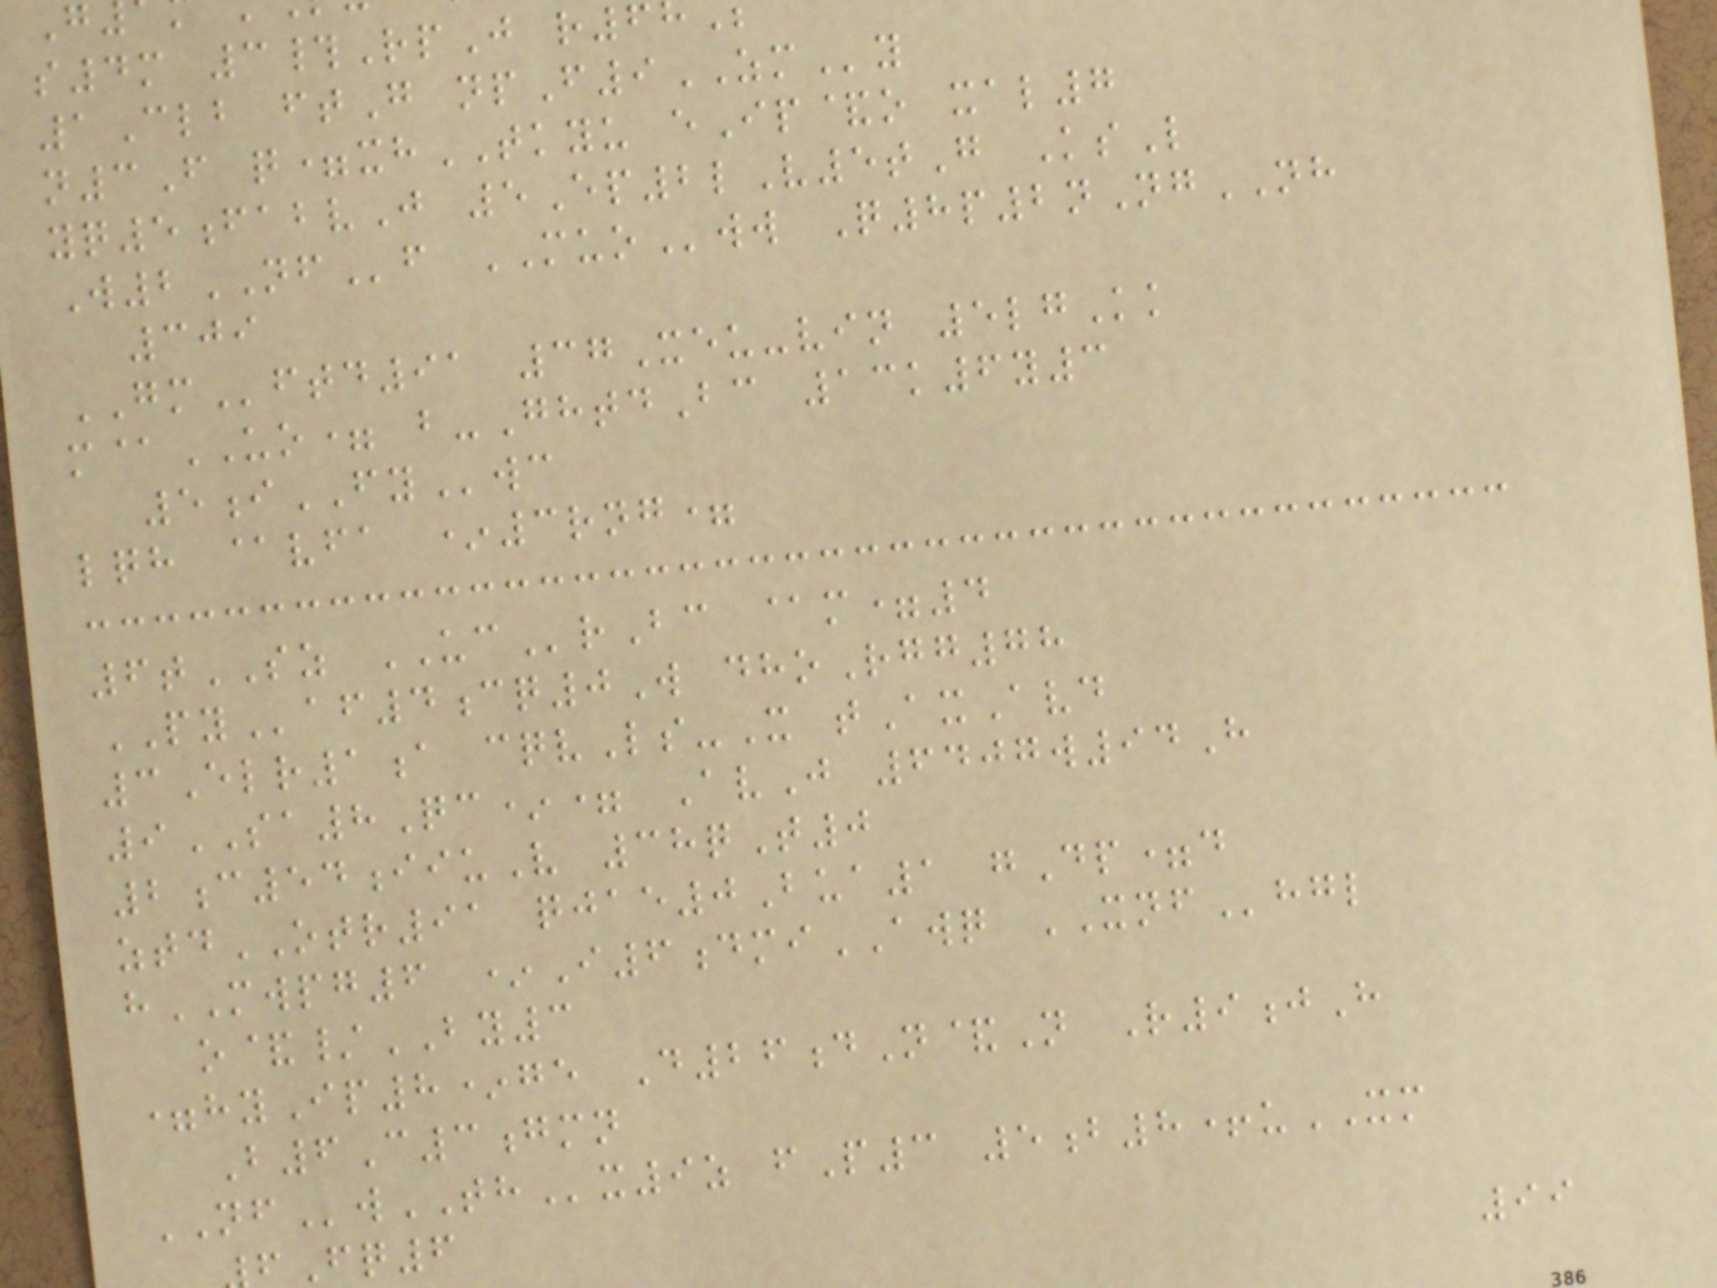s4m 3#RpJ r6
1Clb ftG npF9ZMy
n3F q=xhTKYU eIp&o xal7
yq5fabvJ 5Ep2lV5tG KsL
W2NFf MUOww Q8p2nNgNH
309
GMftd91 37Xeu-vin 5lgKk
m@UO= b-GhtdBc 13k6y3
5iFYwc
lqh @vfa *3rng=
6tSZ UCrBc @m=4
PYaf4cq0W dhoRgg78
3Elr1a cqvLs-X tAxAvd
9SA8Qc*= AvJ 6407w94H
2c54iiuV 38qT0
ztdOTR91 qjae0Bua1 gDp=d
hMWPG6 *I6dmiAWQ XNFhgl
o&/BY3
=hyIp8*ge D26dN&N R9jH
B6C3gmn
NFwTHx9z fP3 5b8+uXM
Fq6
99
